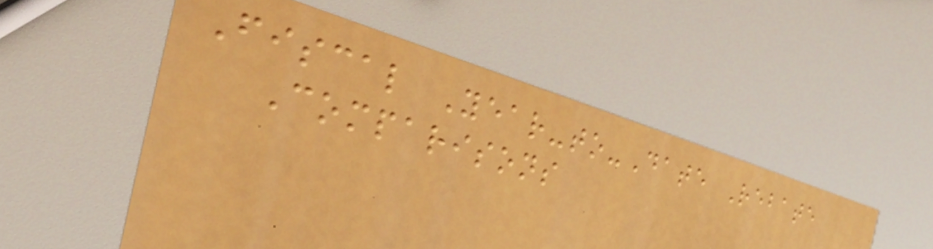Fiscal Year-to-Date Rebate
Comparisons
